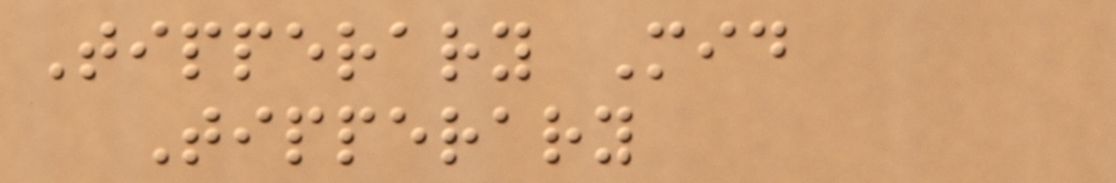Tipperary Mid
Tipperary
